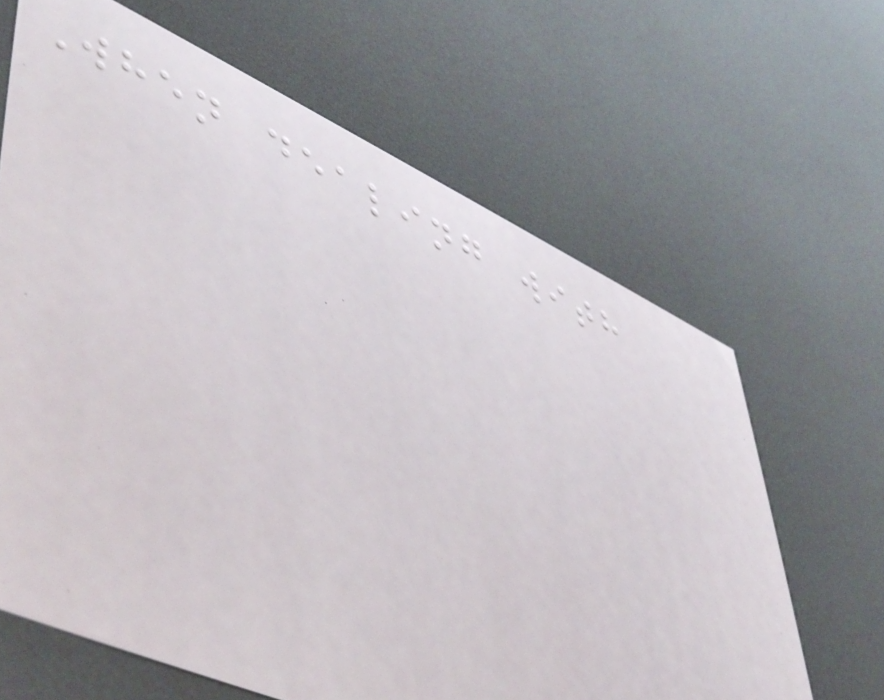When dealing with
